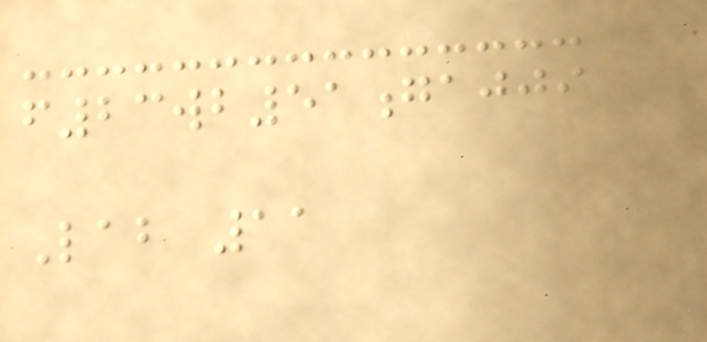f23wb51gajji
Lab 11
